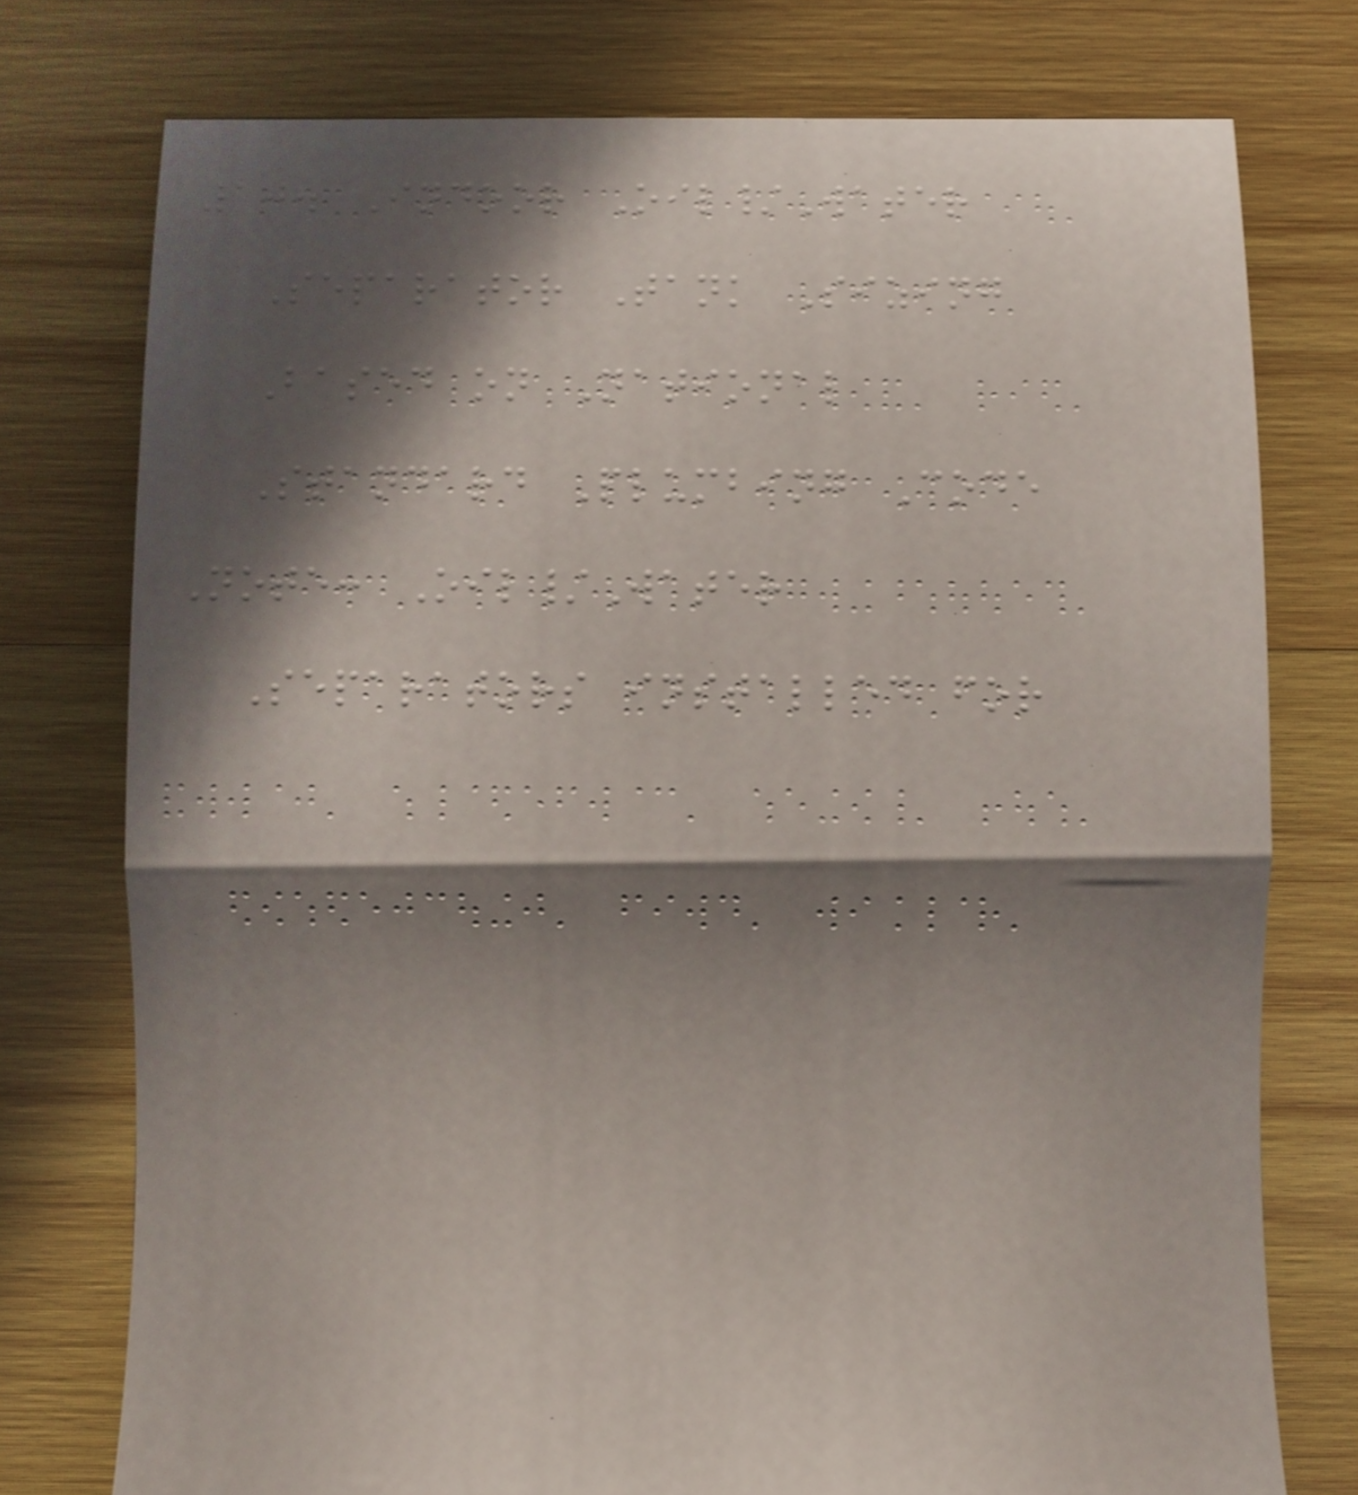10. Indoor Oil/Water
Separator Tank Sizing
Based on National
Standard Plumbing Code
Note: Oil/Water
Separators installed for
